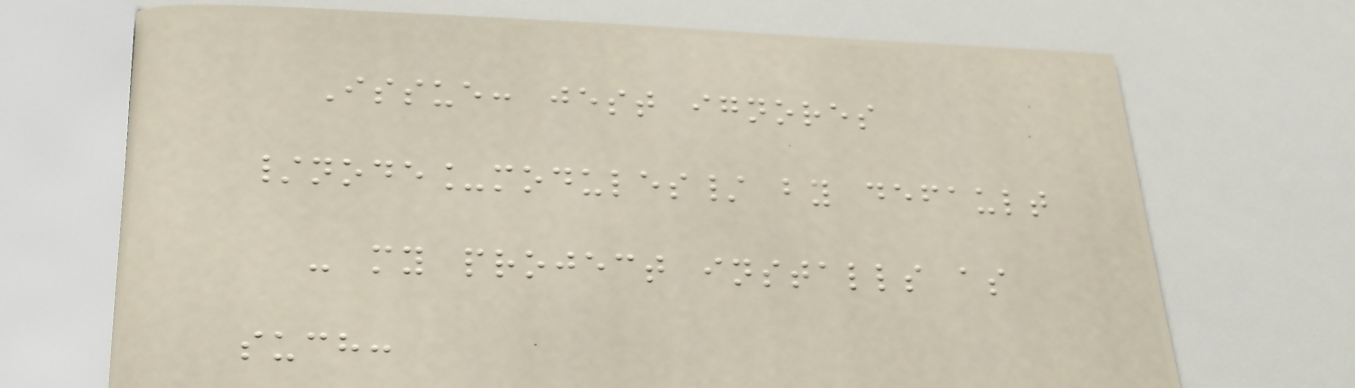Issue: jest ignores
/node_modules/ by default
- my project installs as
such:
